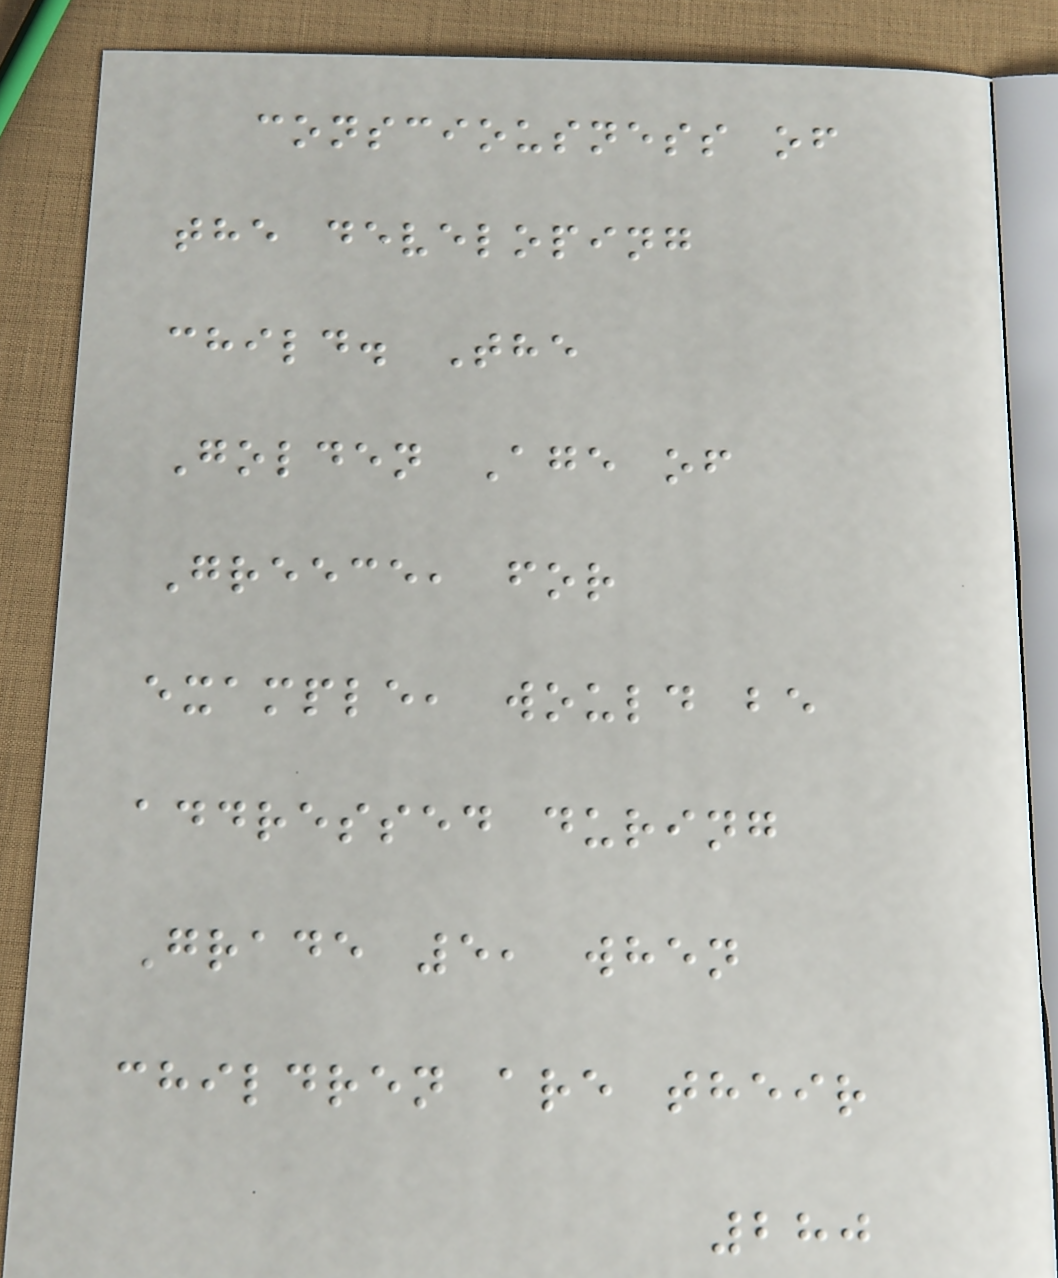consciousness of
the developing
child. The
Golden Age of
Greece, for
example, would be
addressed during
Grade 5, when
children are their
280
